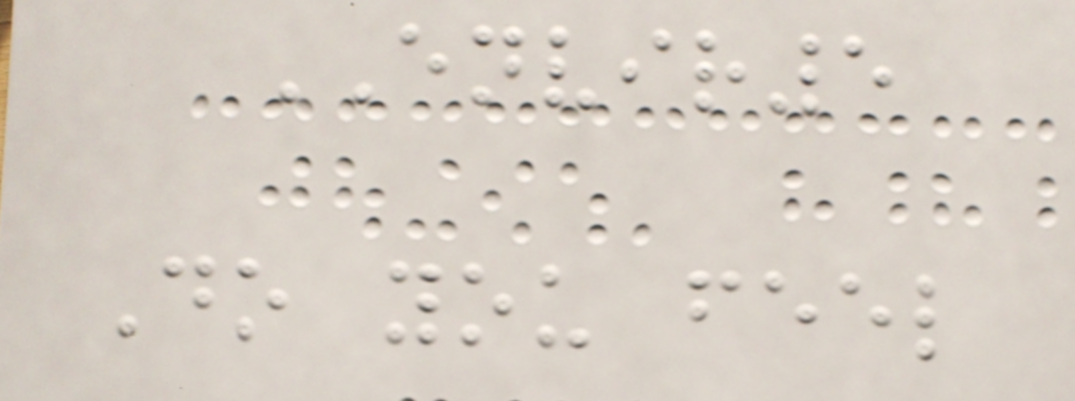ENVIR5
Do you feel
